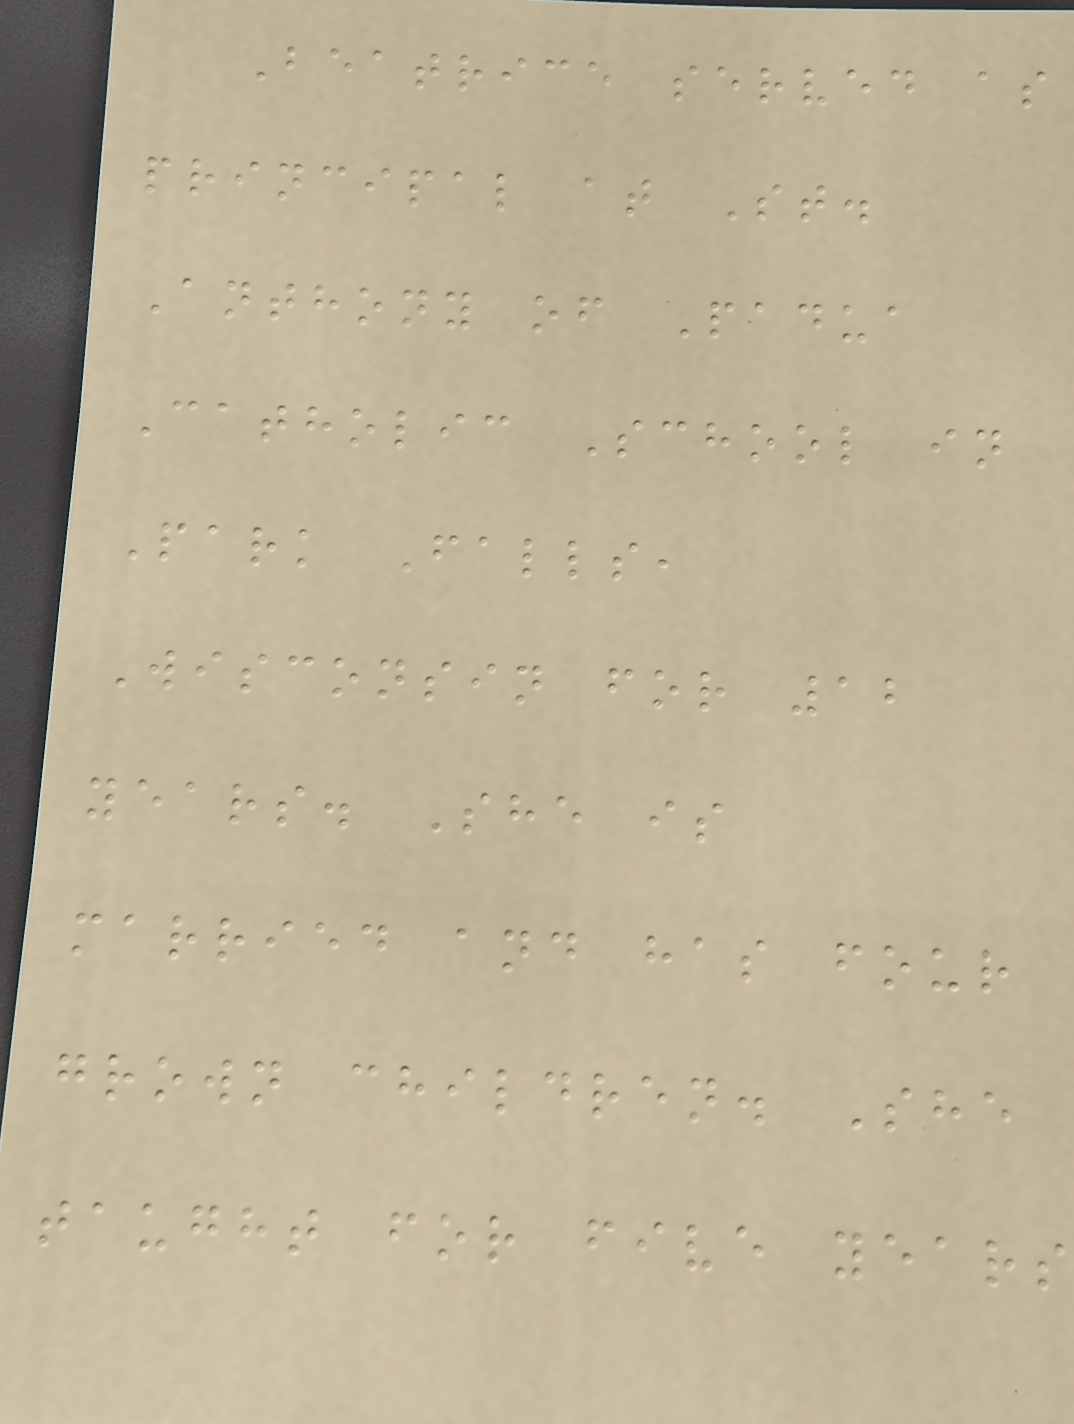Beatrice served as
principal at St.
Anthony of Padua
Catholic School in
Park Falls,
Wisconsin for 12
years. She is
married and has four
grown children. She
taught for five years
